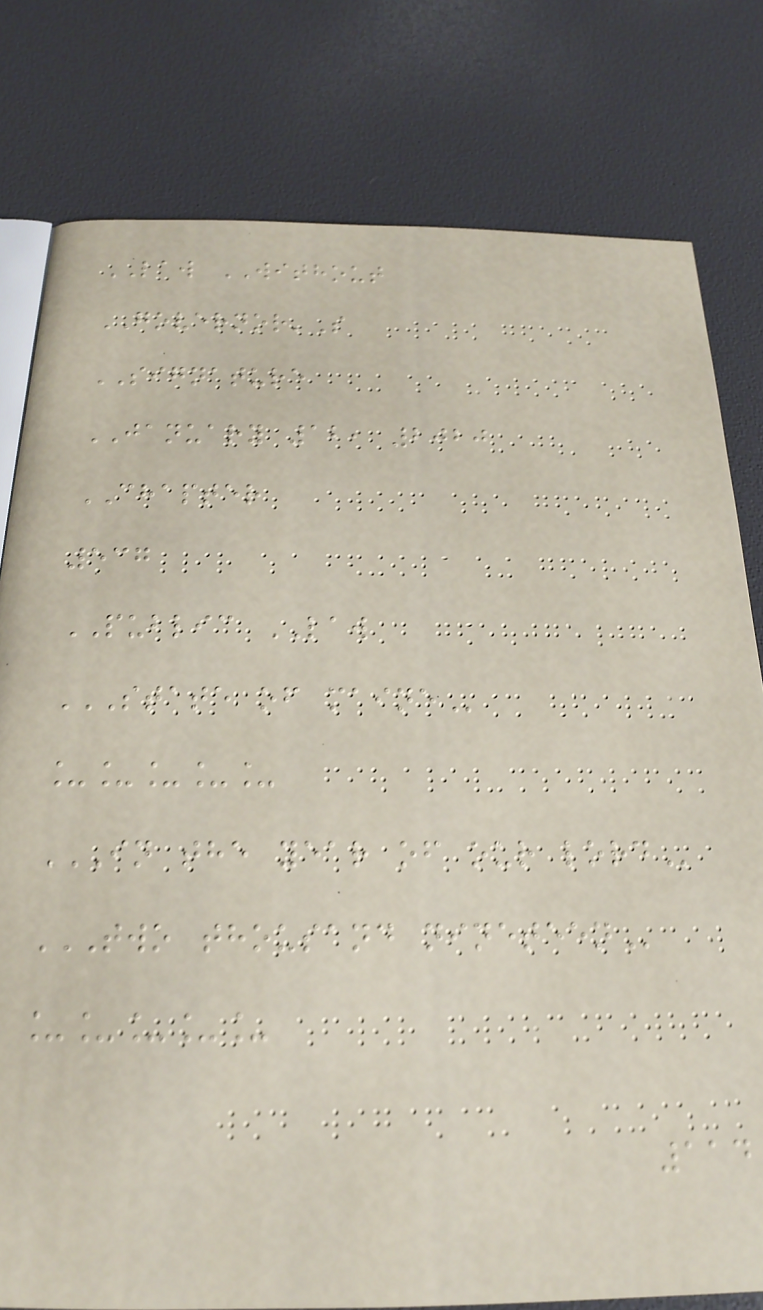LAW WITHOUT
GOVERNOR'S
SIGNATURE
JANUARY 12, 2020
CHAPTER
537
PUBLIC LAW
STATE OF MAINE
_____
IN THE YEAR OF OUR LORD
TWO THOUSAND NINETEEN
_____
114
